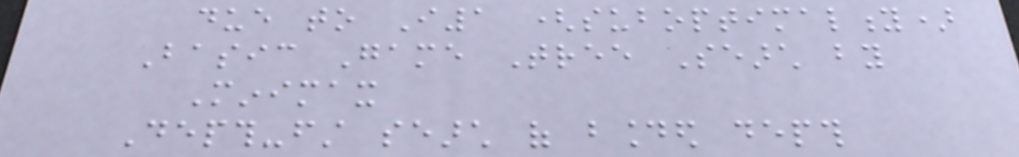due to I1 (suboptimality)
Basic Game Tree Search by
Minimax
Depth-first search of bounded depth
